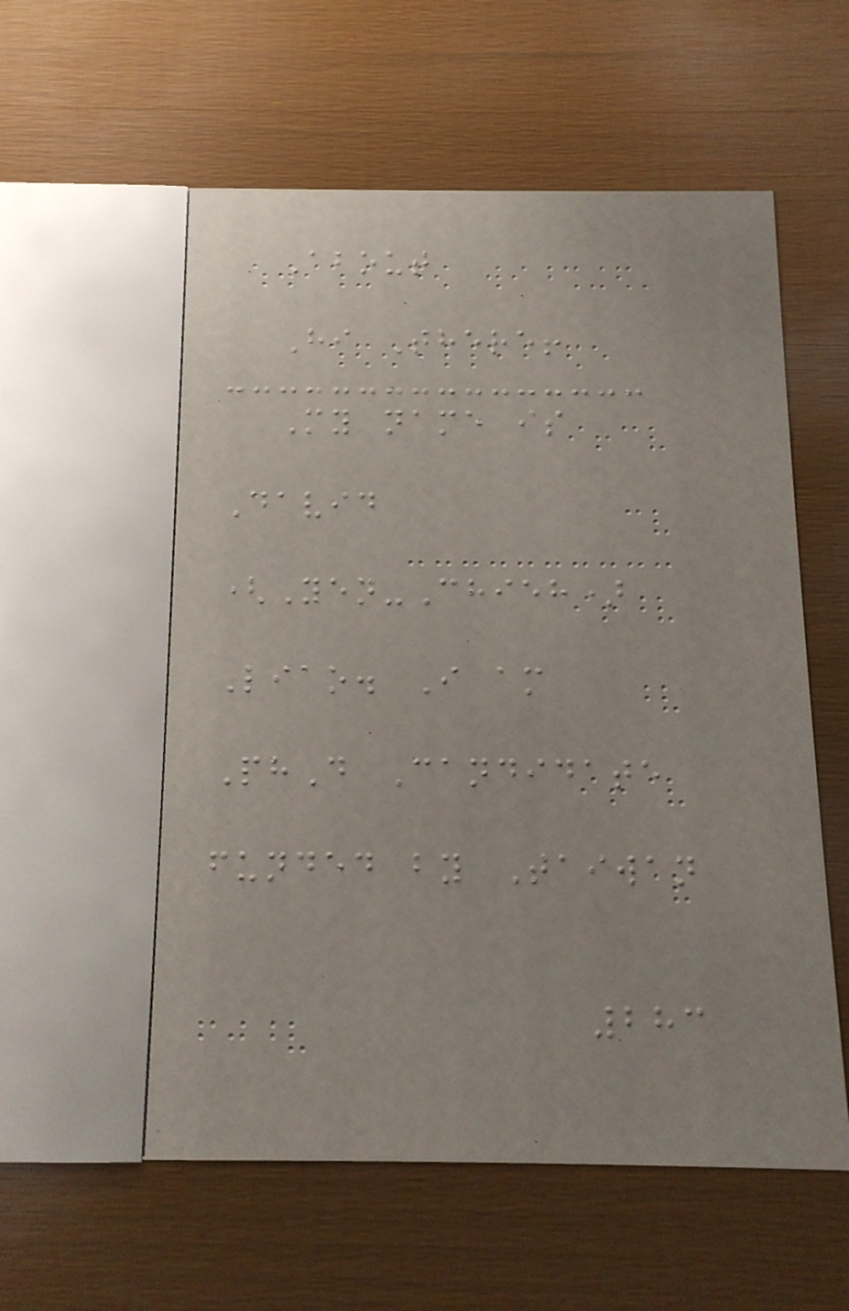About
Hi There!
My name is
David
(Yen-Chieh)
Liao. I am
PhD Candidate
funded by Taiwan
283
